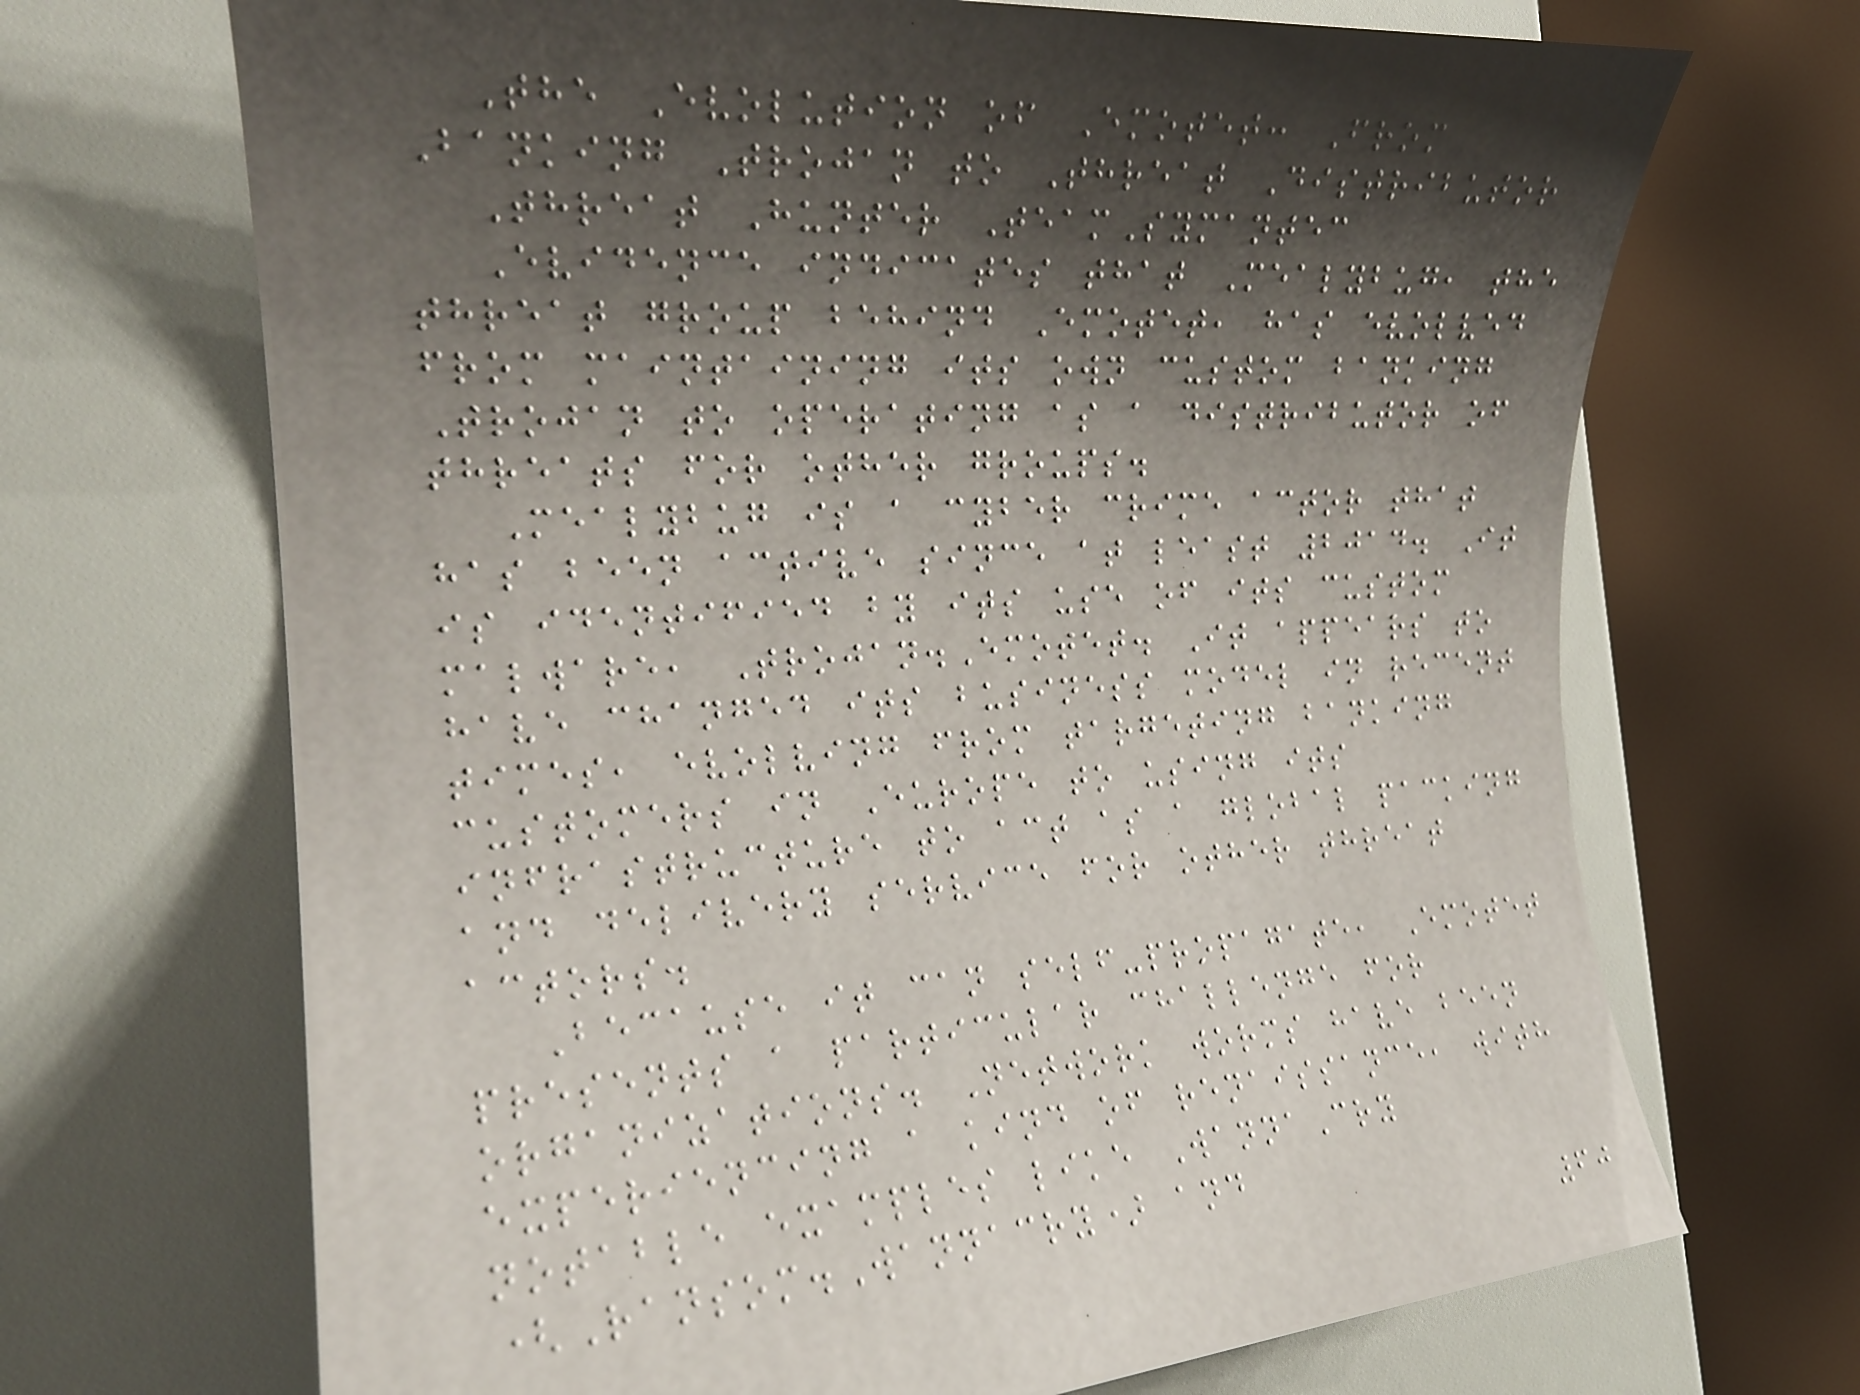The Evolution of Emotet: From
Banking Trojan to Threat Distributor
Threat Hunter TeamSymantec
Evidence indicates that Mealybug, the
threat group behind Emotet, has evolved
from maintaining its own custom banking
Trojan to operating as a distributor of
threats for other groups.
Mealybug is a cyber crime actor that
has been active since at least 2014. It
is identified by its use of its custom
malware, Trojan.Emotet. It appears to
have changed its business model in recent
times, evolving from targeting banking
customers in Europe to using its
infrastructure to act as a global packing
and delivery service for other threat
actors.
Because it can self-propagate, Emotet
presents a particular challenge for
organizations. Network worms have been
experiencing a kind of renaissance, with
notable examples like WannaCry
(Ransom.Wannacry) and
60
